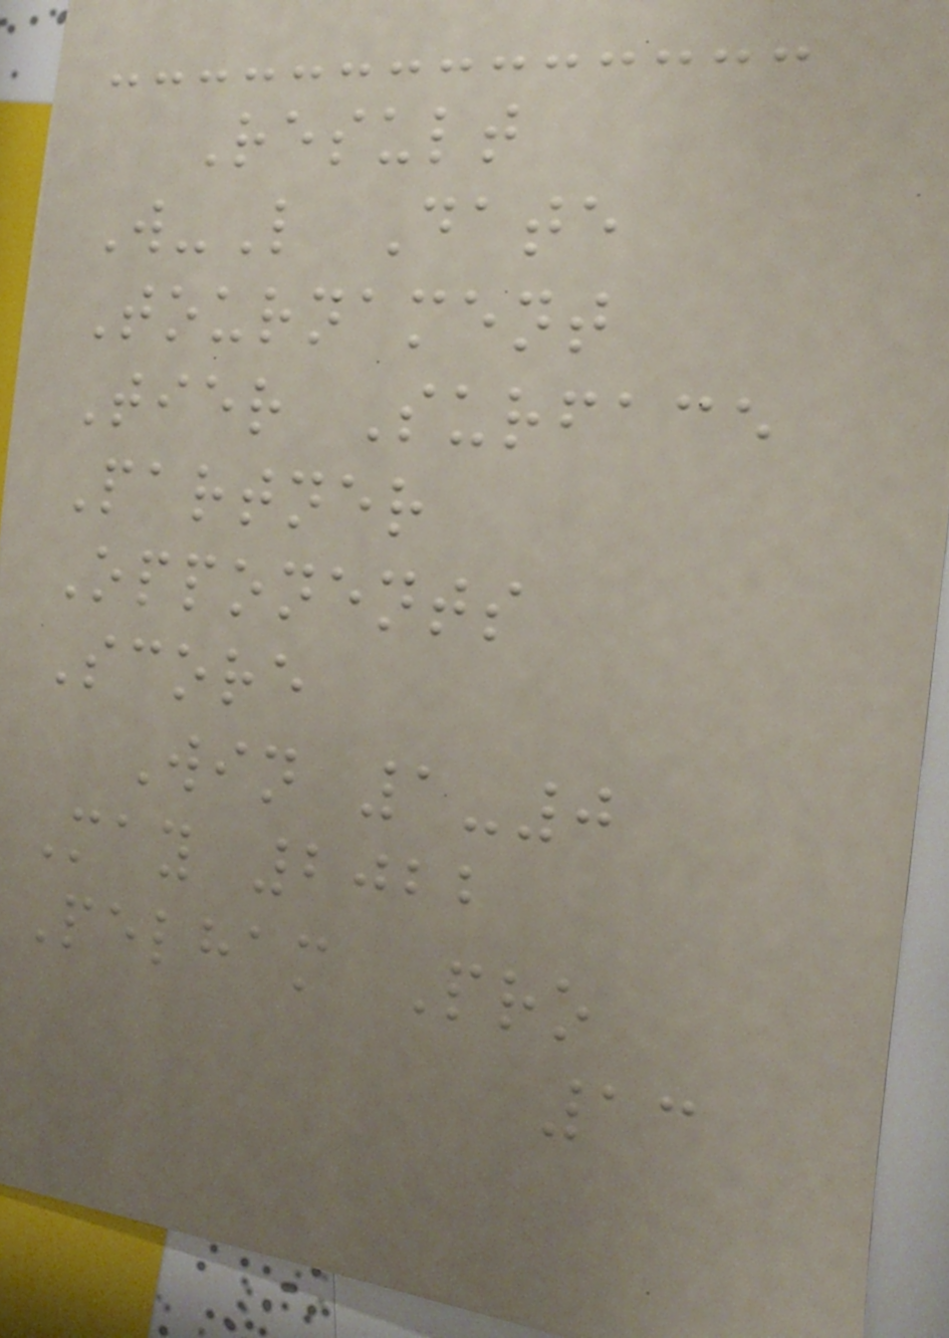Result
W-L Date
Tournament
Tier Surface
Partner
Opponents
Score
Win 1-0
May 2022
Pelham Pro
13
